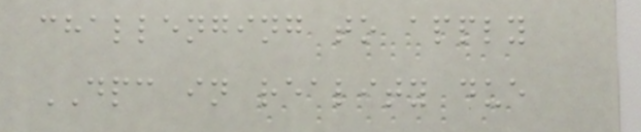challenging to apply
DPC in reality due
